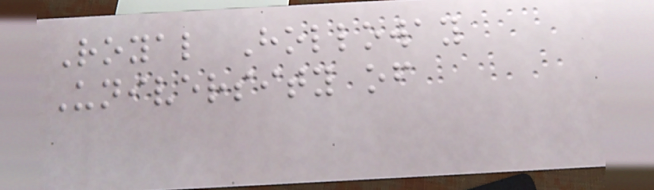Royal Holloway
University of
